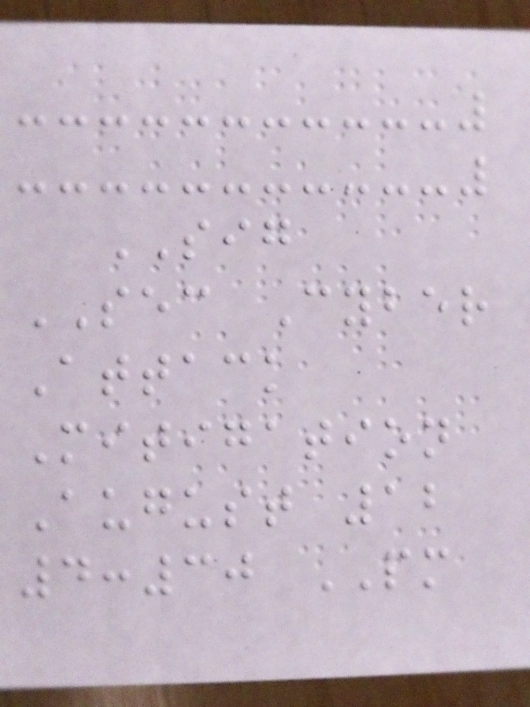SIG
SEC Cyber
Attack
Mitigation
August 12
4:30 PM
